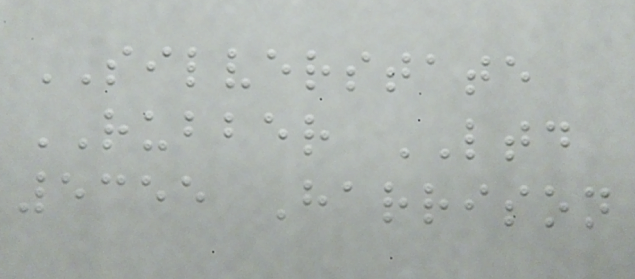SILVERSTATE
RUBBER LTD
5355 Harrison
